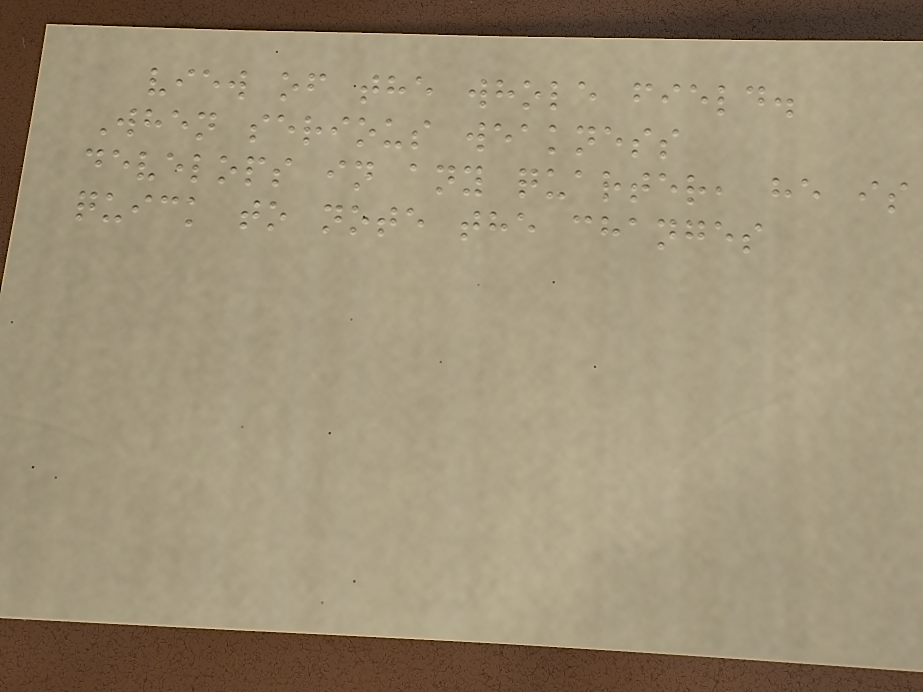view of the whole field.
When serious weakness
develops in any quarter, he is
quick to note the changes
